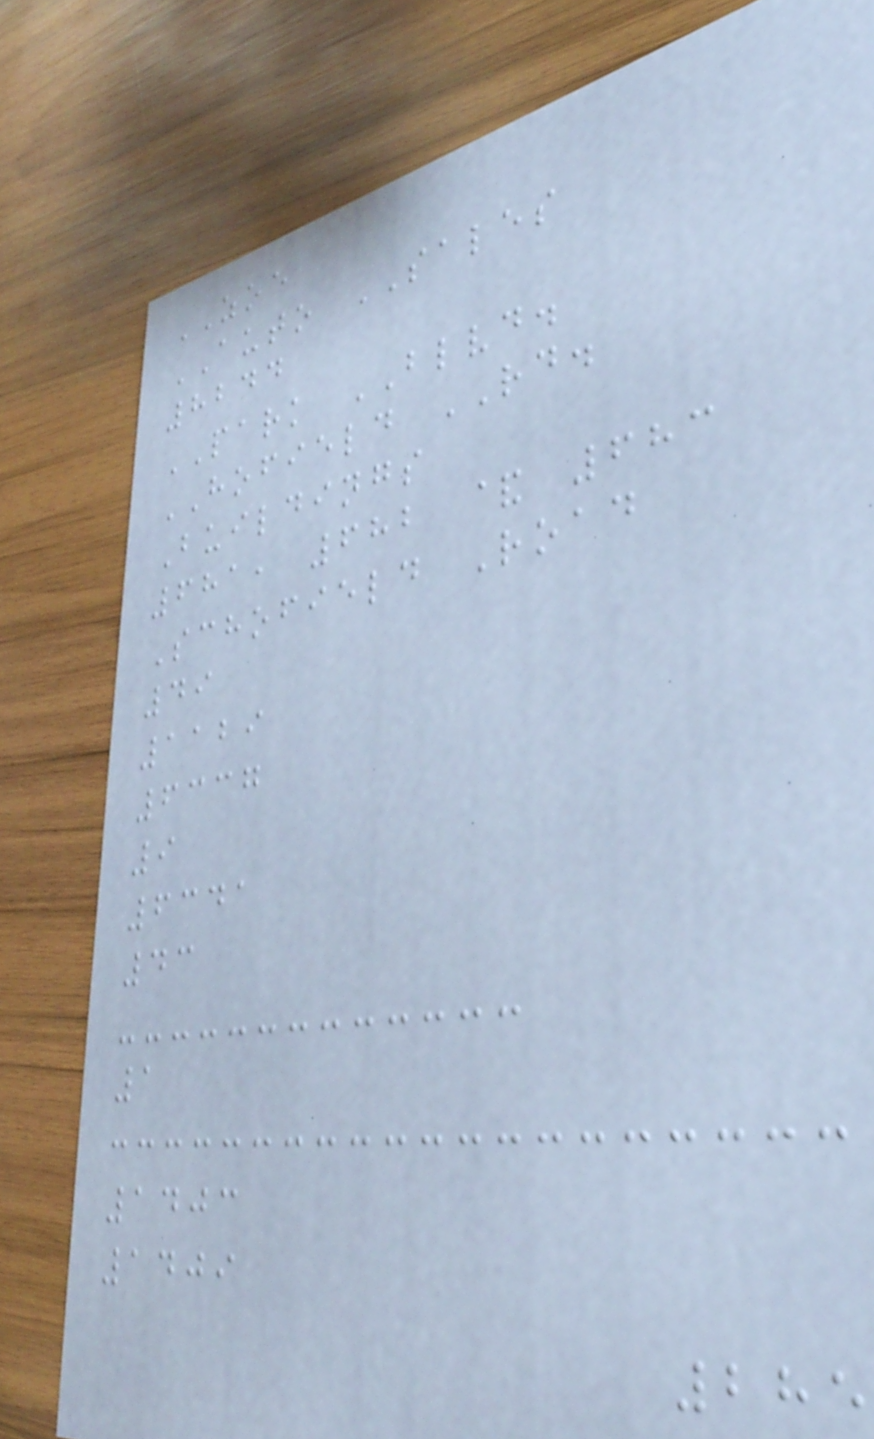ZOE
AUTO SALES
8244
PARK BLVD.
HOFIELD RD.
Buildings
681, 682 & 683
Schofield Road
49
1129
6337
9
6341
43
1
1403
1409
285
